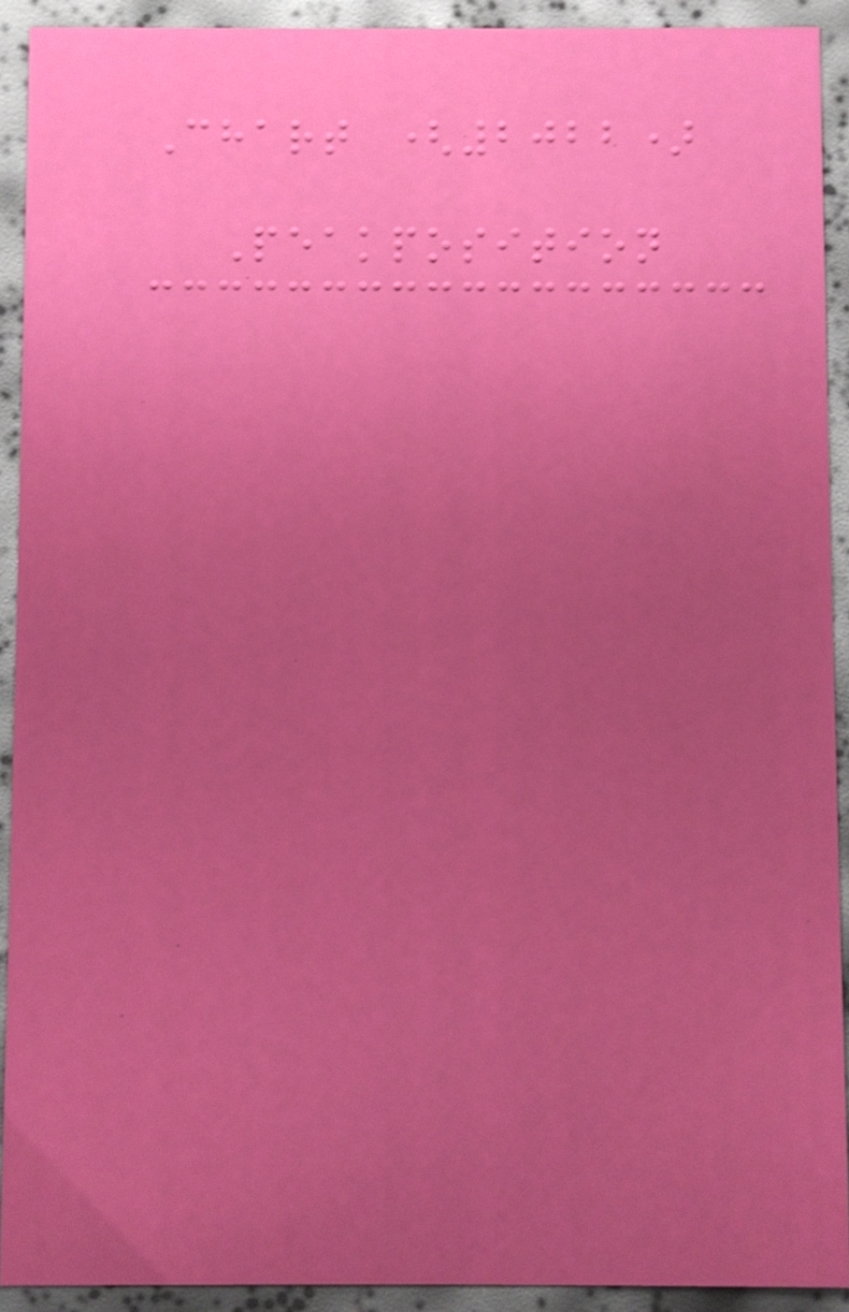Chart (2022)
Peakposition
